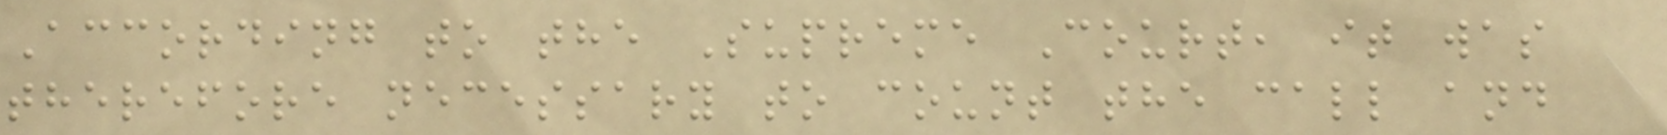According to the Supreme Court, it was
therefore necessary to count the call and
